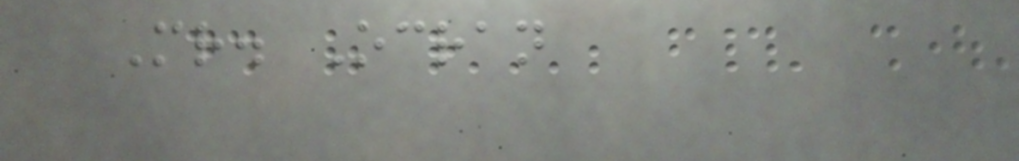Mr. Ocran
